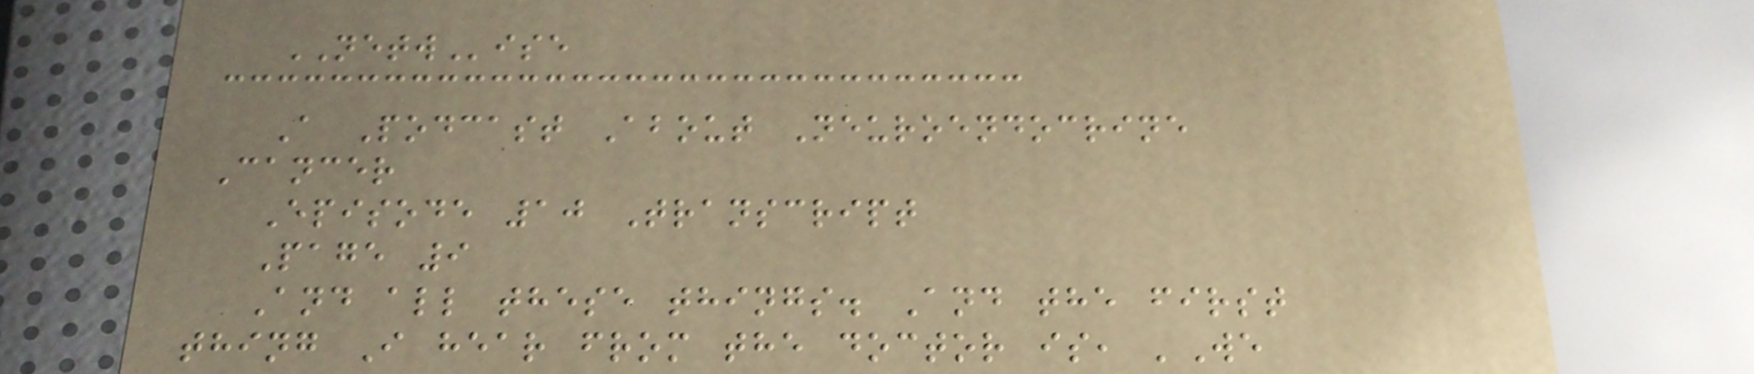NETWise
A Podcast About Neuroendocrine
Cancer
Episode 10 Transcript
Page 9
And all these things. And the first
thing I hear from the doctor is, 'We
